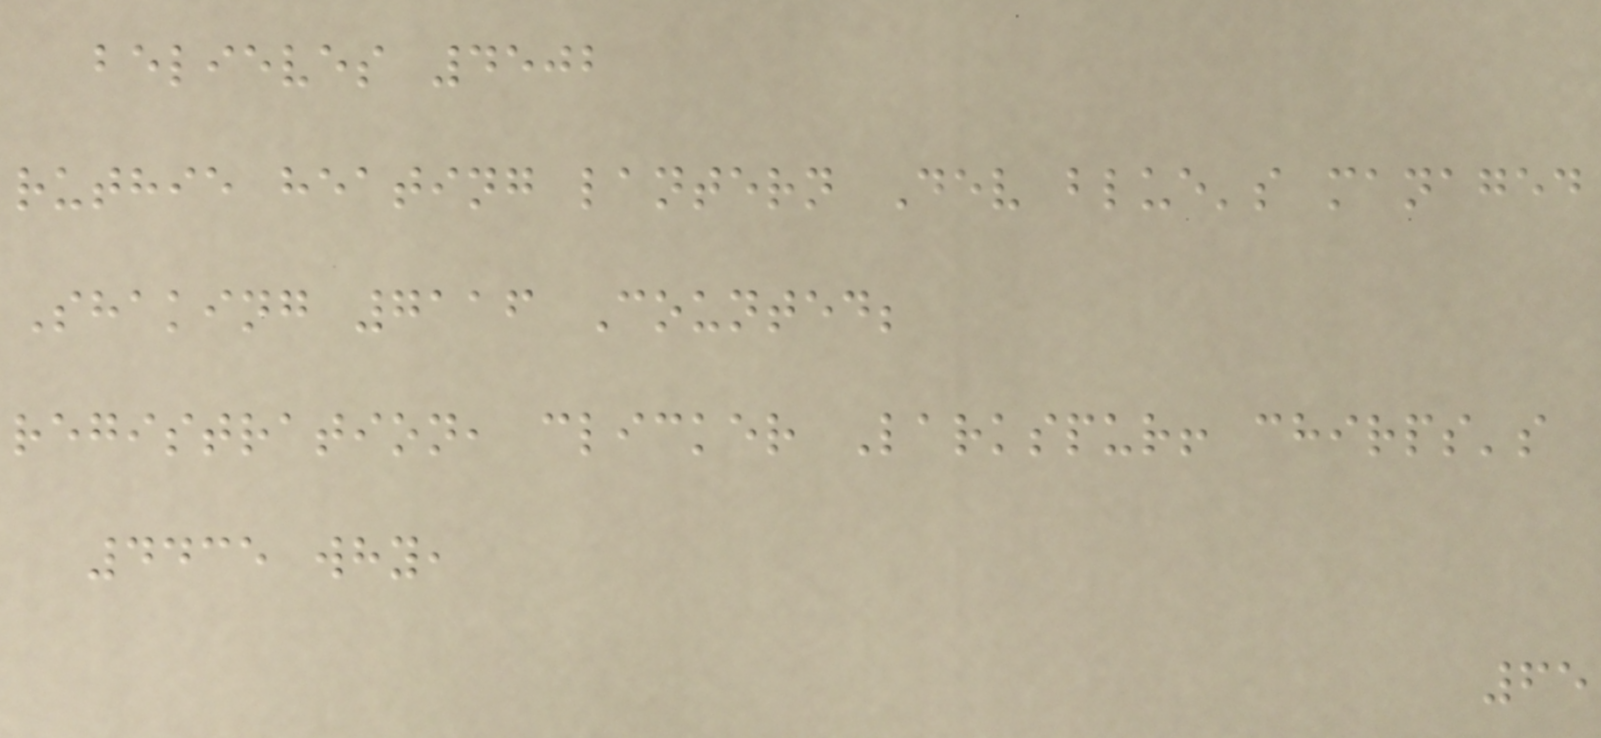believes 4502
ruthie heating lantern Dev blue's managed
Shaking 7116 Counted;
registration, clicker Larkspur! chirps's
4435 why,
65
